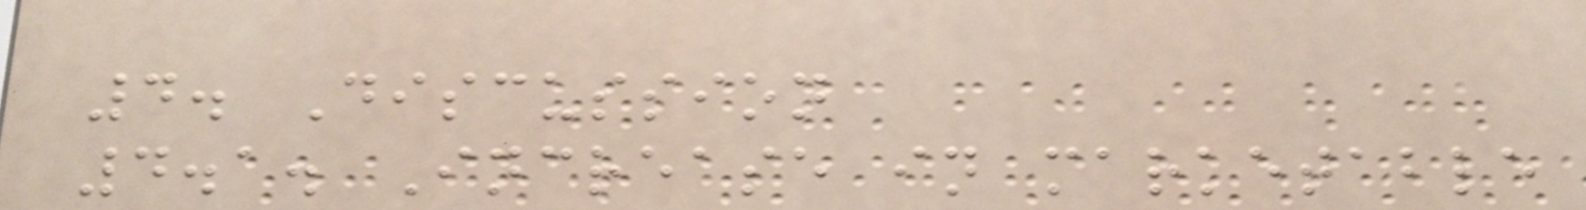4. Discussion
4.1. Increase in marketable
